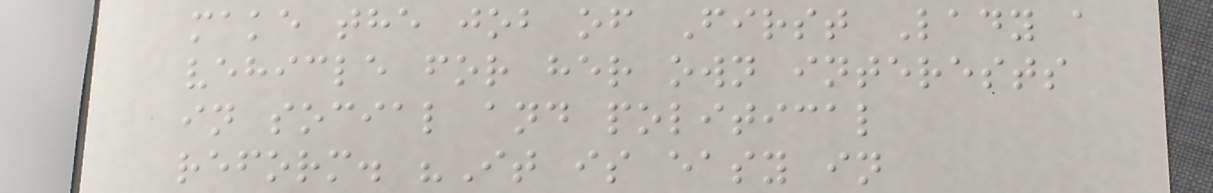make the job of First Lady a
vehicle for her own interests
in social and political
reform. "It is easy in
